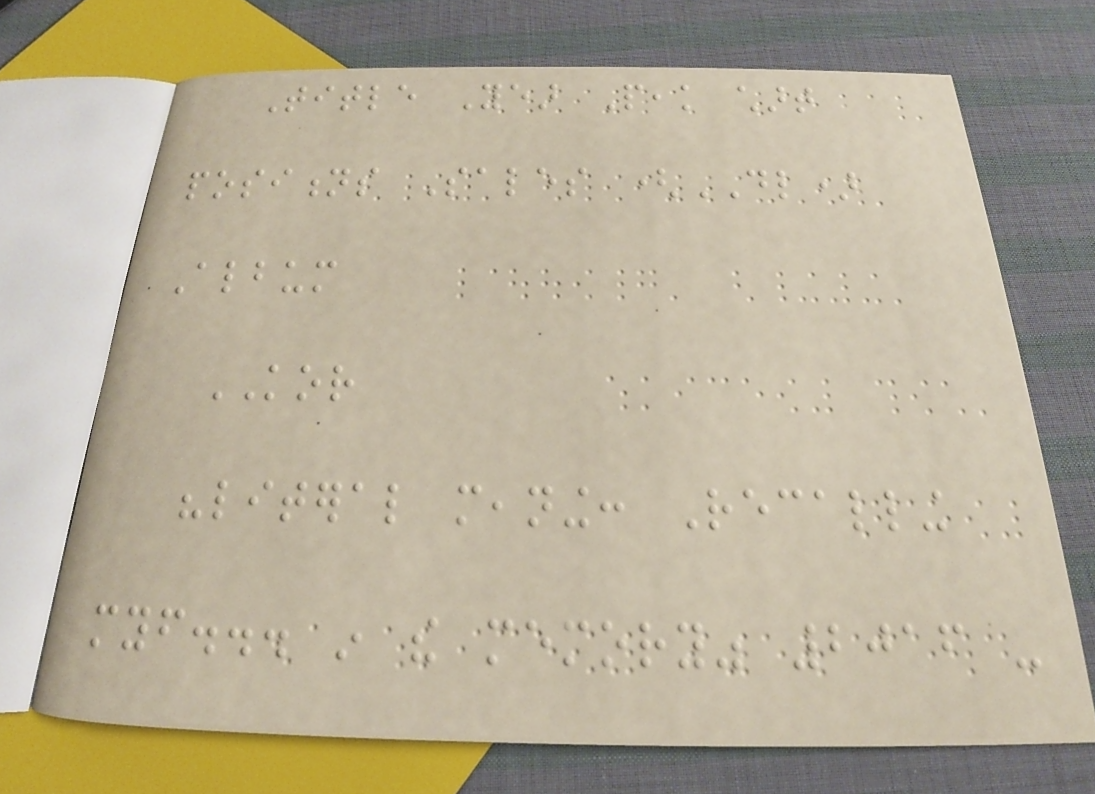Title Year Peak chart
positions Sales (DL)
Album
KOR
"literal meaning: Recalling
myself... in the memory" 2016 -
